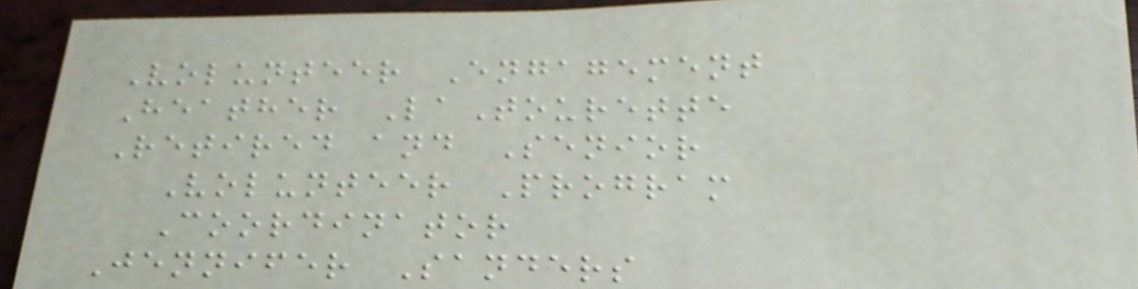Volunteer Engagement
Heather LaTourette
Retired and Senior
Volunteer Program
Coordinator
Jennifer Sanders
